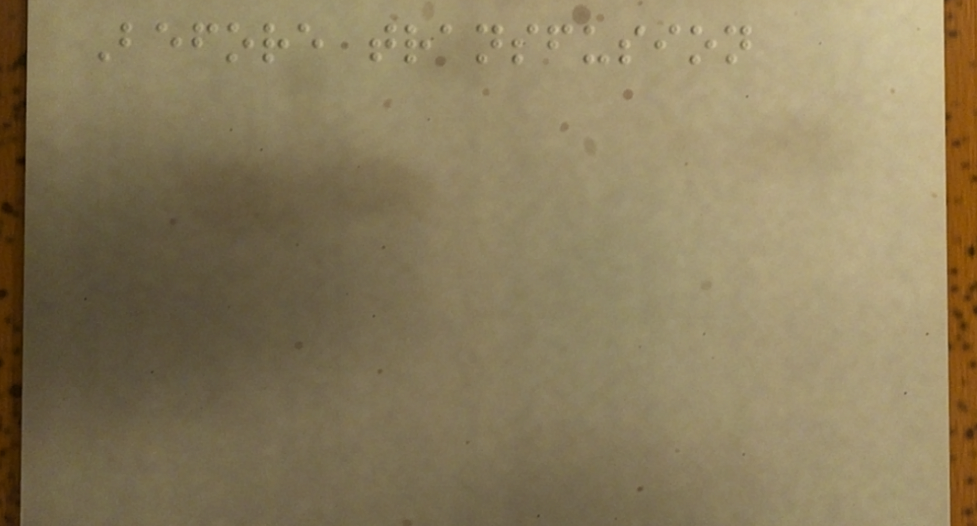Before transfusion
